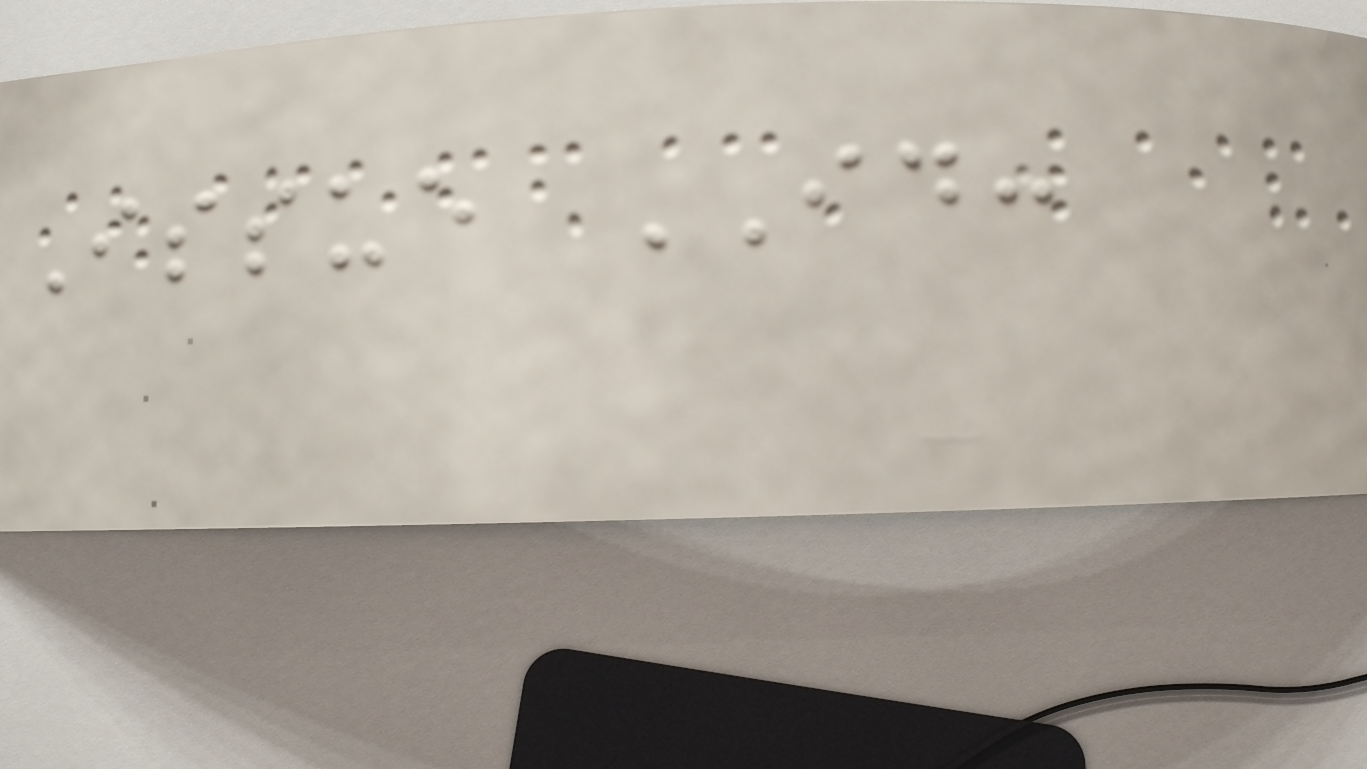Issue ID:
